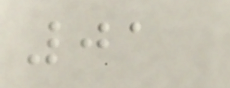01
